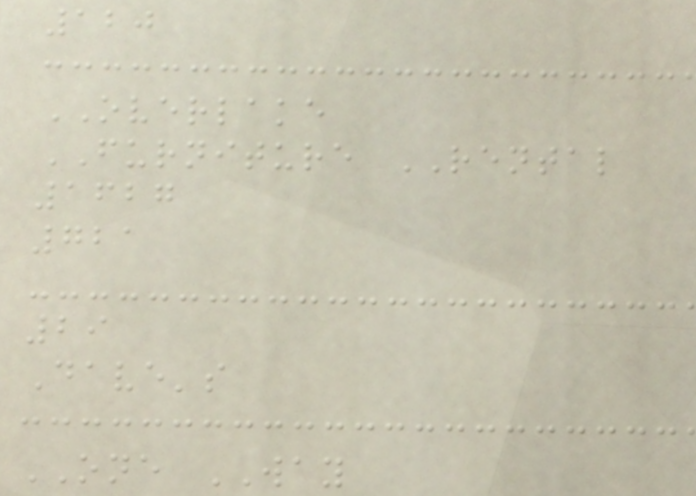120
OVERLAKE
FURNITURE RENTAL
1627
721
29
Dave's
ONE WAY
